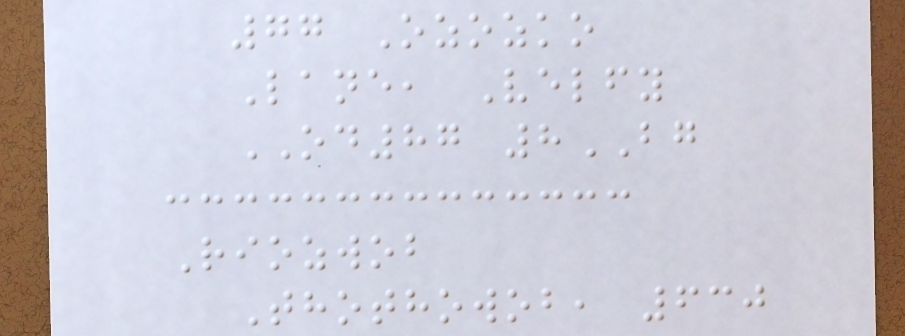77 Ozozko
Lane, Velfy
OD87 8BG
Riozwob
Thothowob, 630
